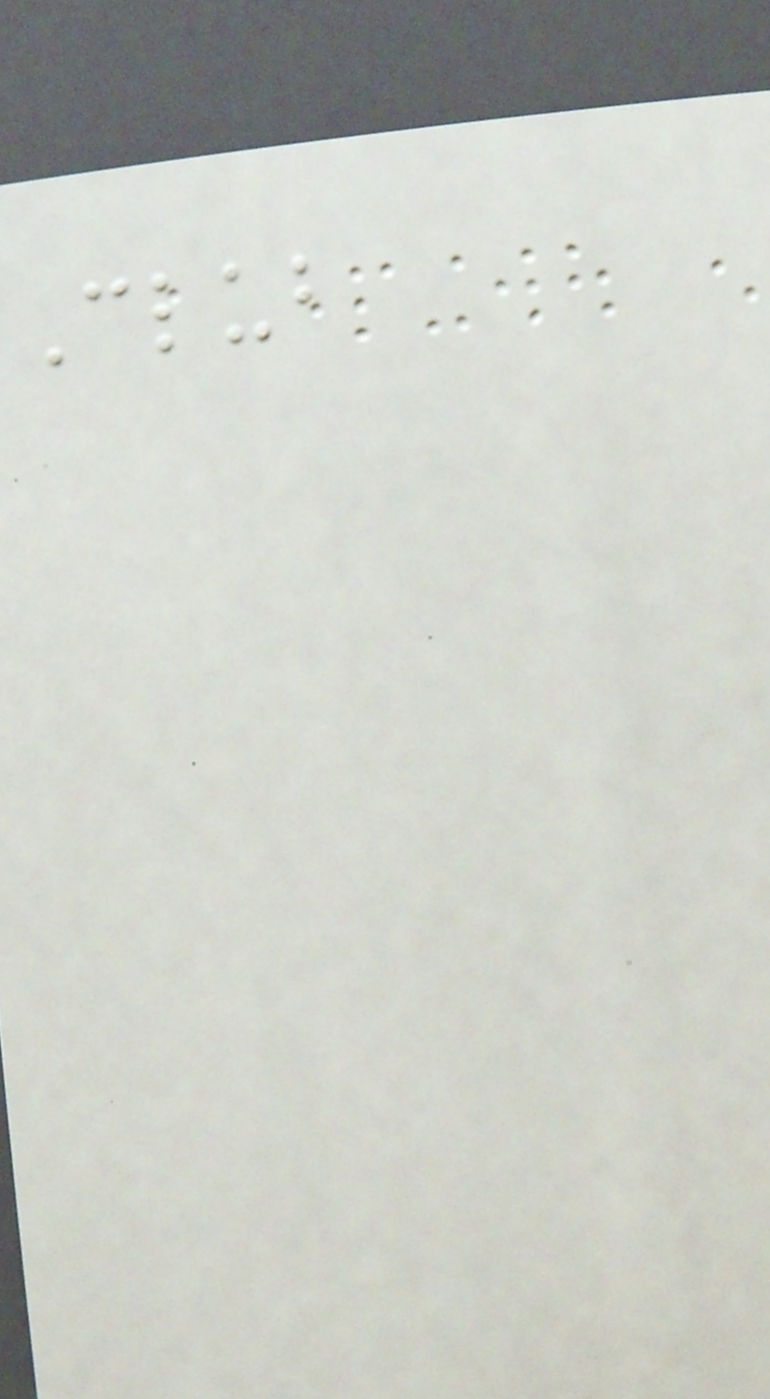Club
